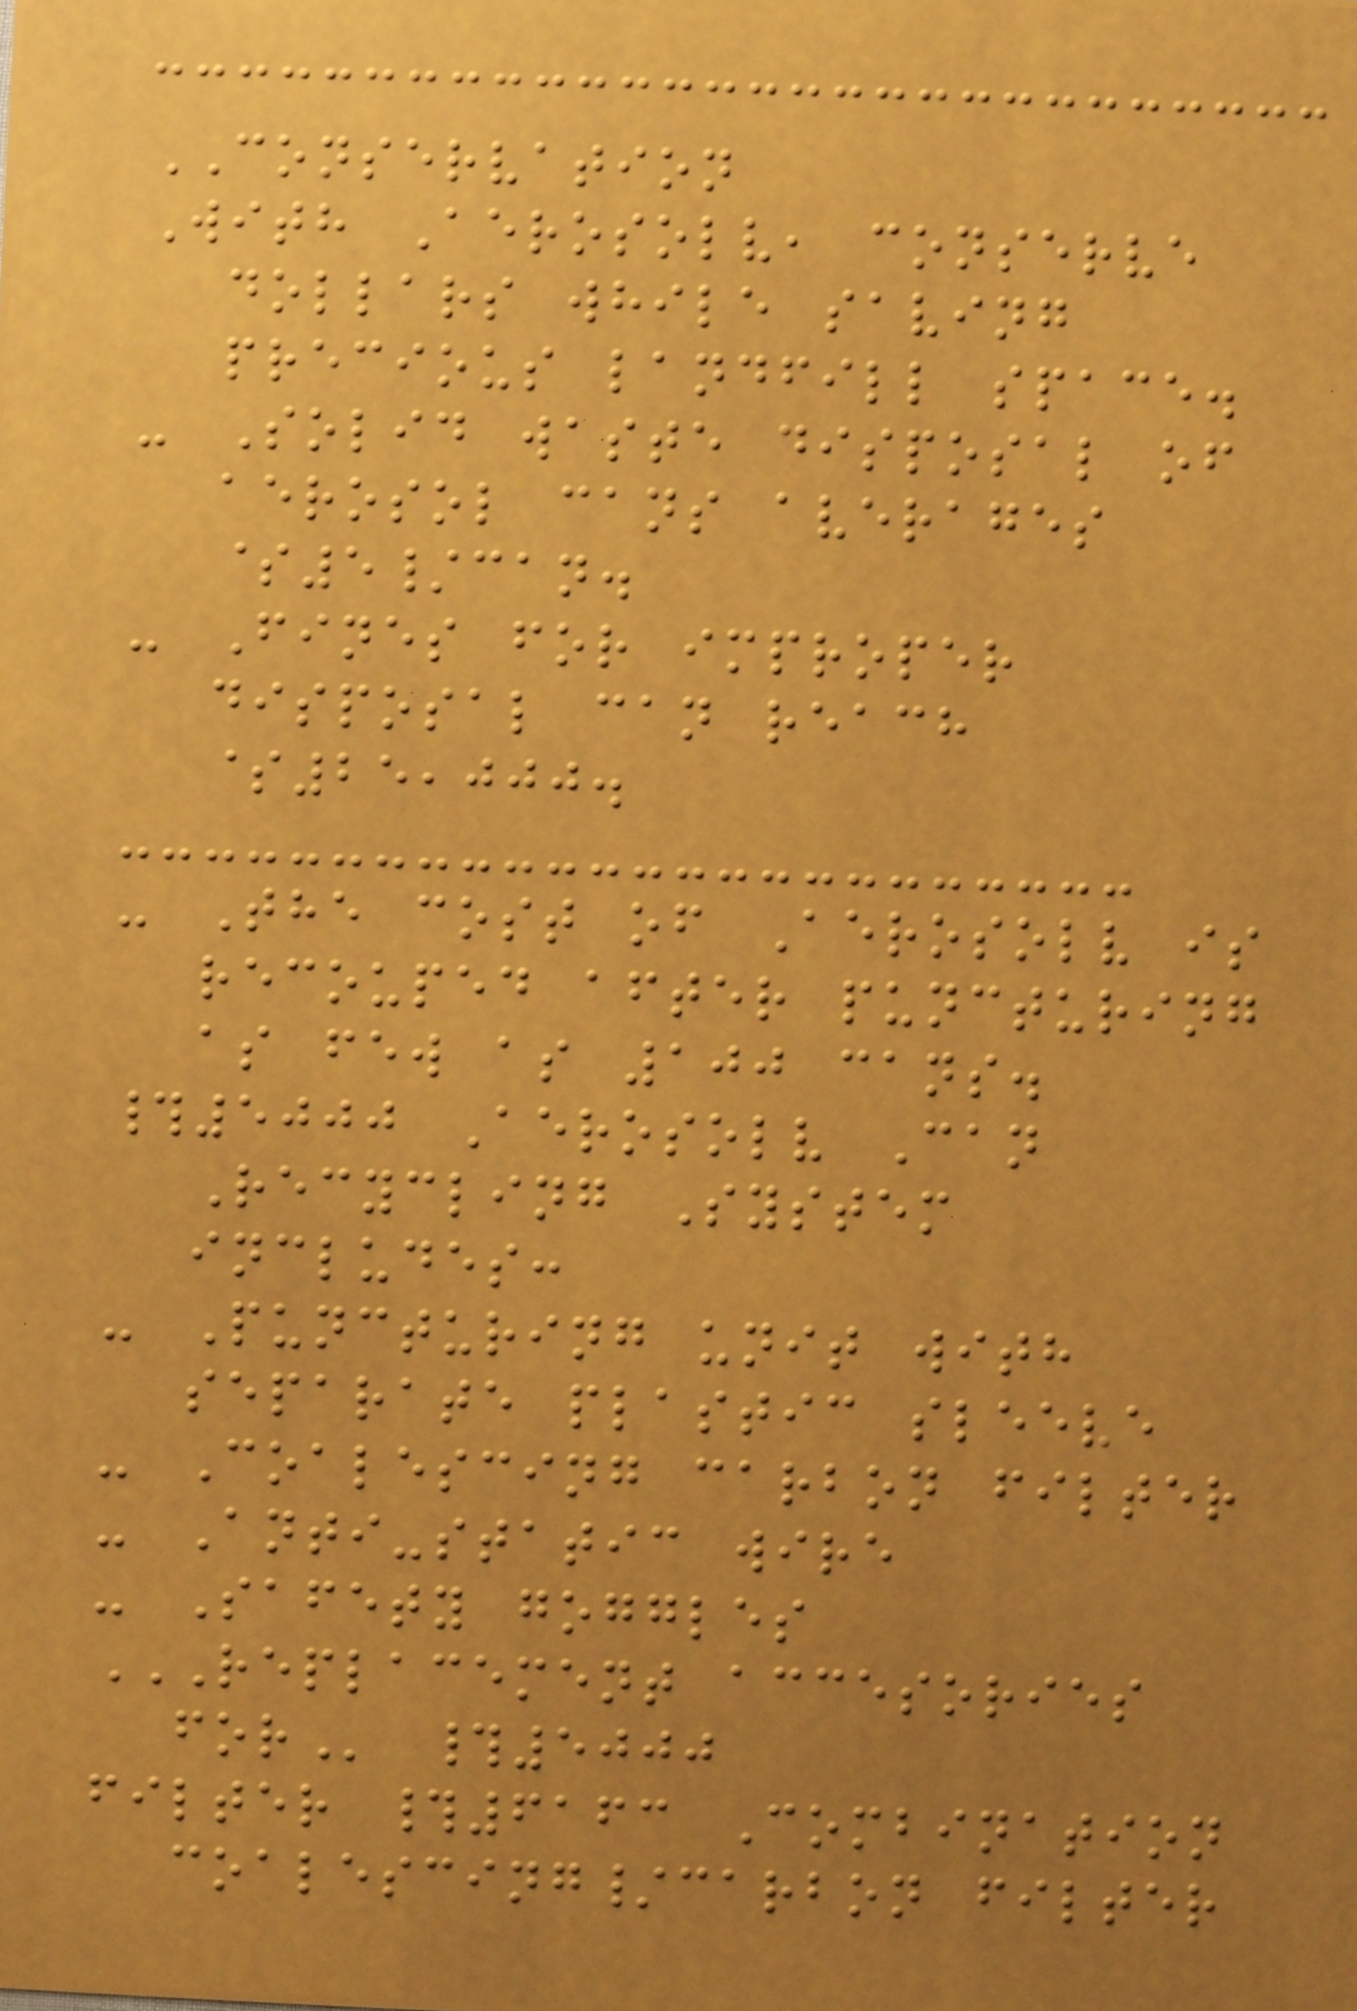CONSERVATION
With Aerosolv, conserve
dollars while saving
precious landfill space.
- Solid waste disposal of
aerosol cans averages
$5/can.
- Fines for improper
disposal can reach
$25,000.
- The cost of Aerosolv is
recouped after puncturing
as few as 100 cans.
#5000 Aerosolv Can
Recycling System
includes:
- Puncturing unit with
separate plastic sleeve
- Coalescing carbon filter
- Anti-static wire
- Safety goggles
REPLACEMENT ACCESORIES
FOR #5000
filter #6163 Combination
coalescing/carbon filter
